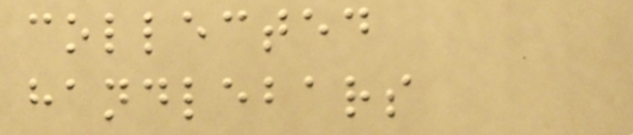collected
handlebars
